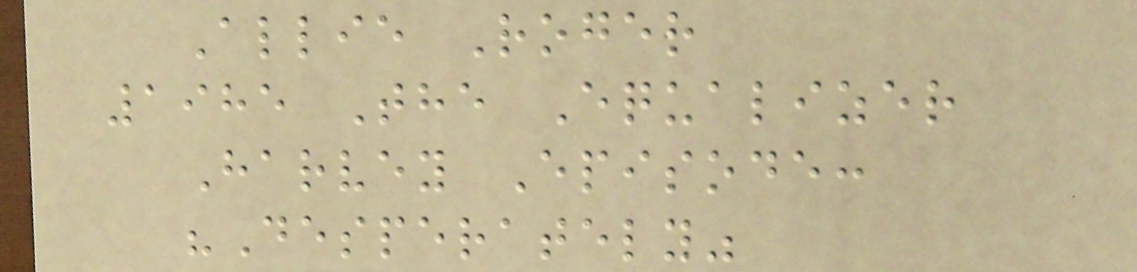Allie Roger
1985 The Equalizer
Harvey Episode:
"Desperately"
